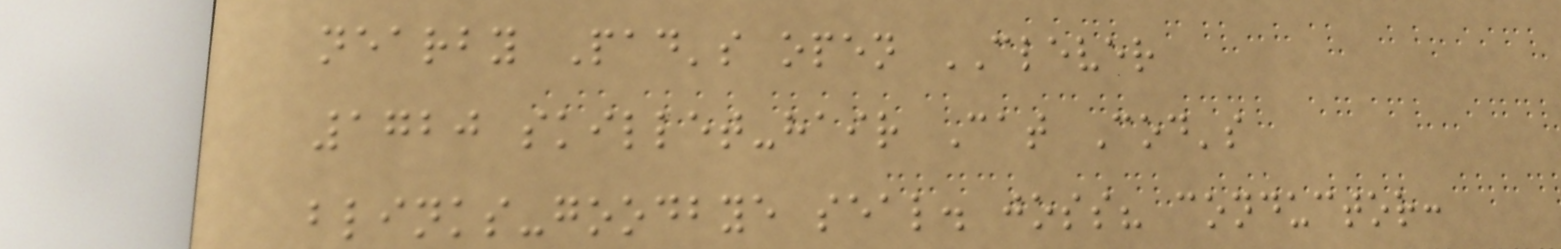nearby Pad's open CLEVER
1720 skillet-hair Cat Cod's
blinks-goodbye seal. joss? conductor:
